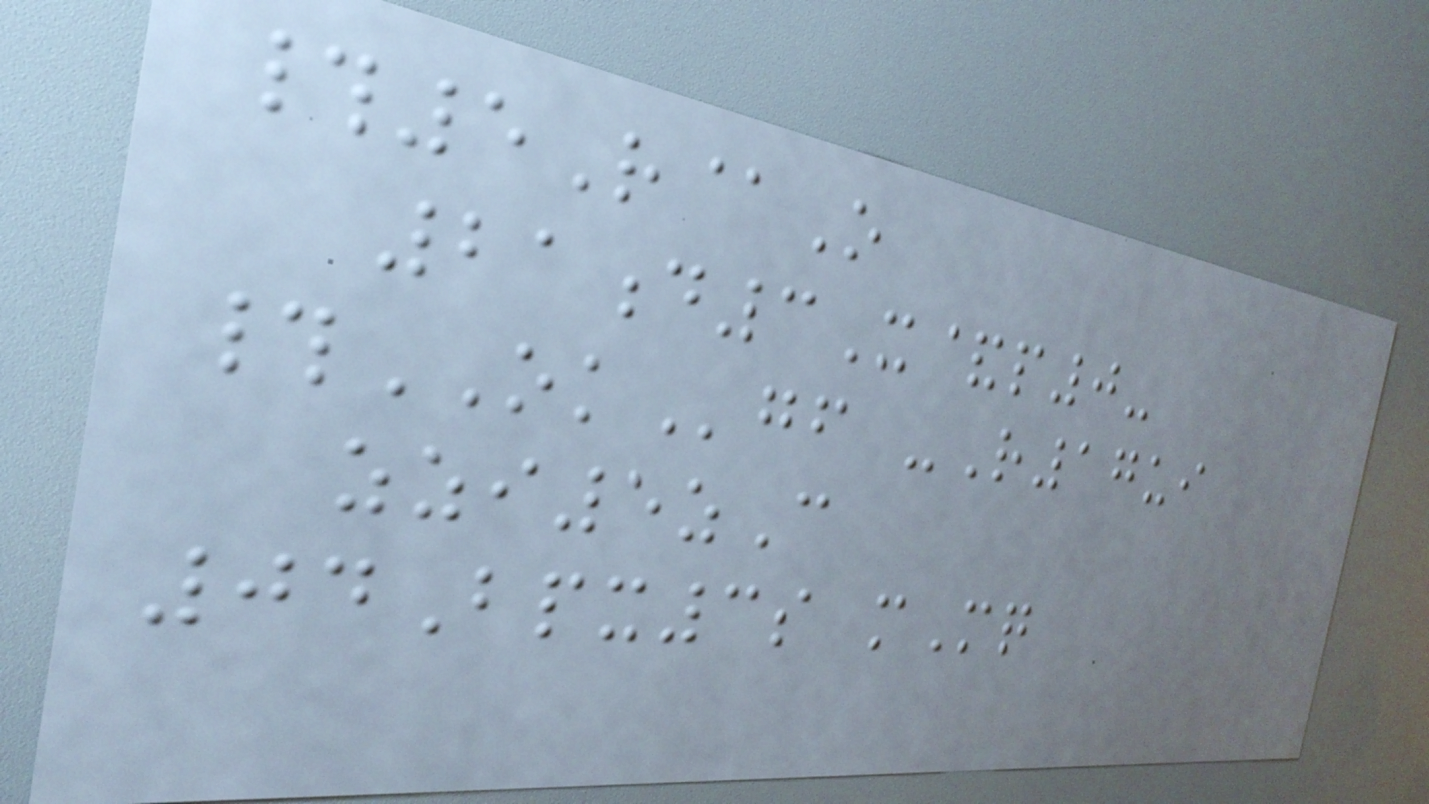#5R@O
21d3X&p0-
#OKgf -R17ui
zzi5zC
04Bpx3s mMq
